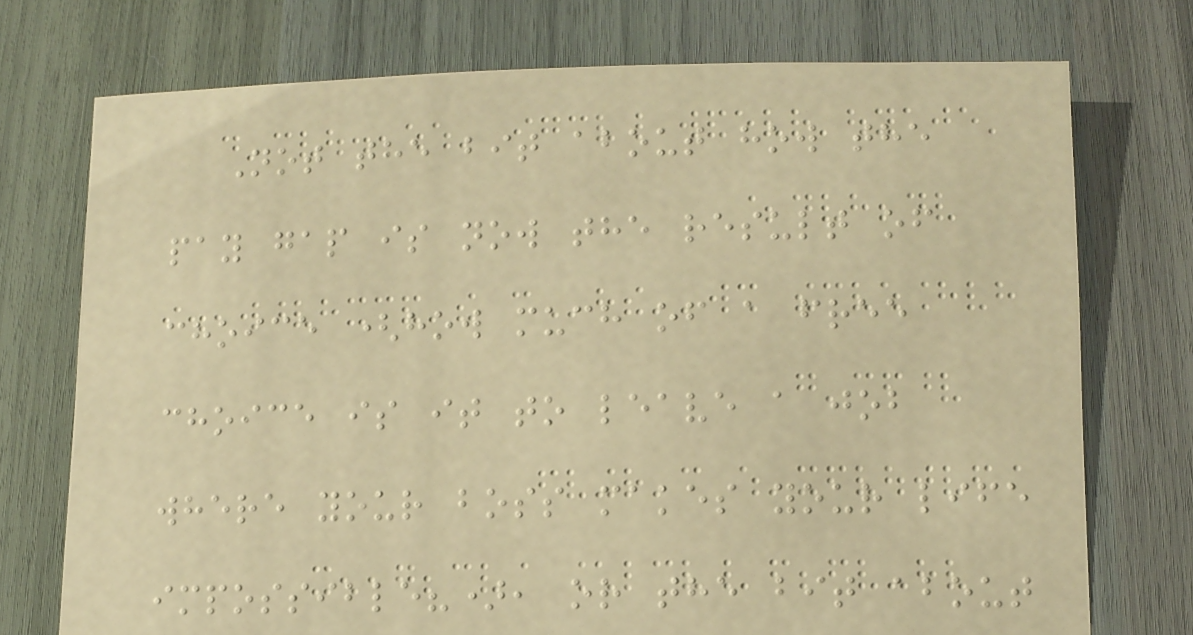Not the bit about how the
pay gap is now the result of
choice (how much of a free
choice is it to leave a job
where your boss makes your life
impossible?), or the bit about
